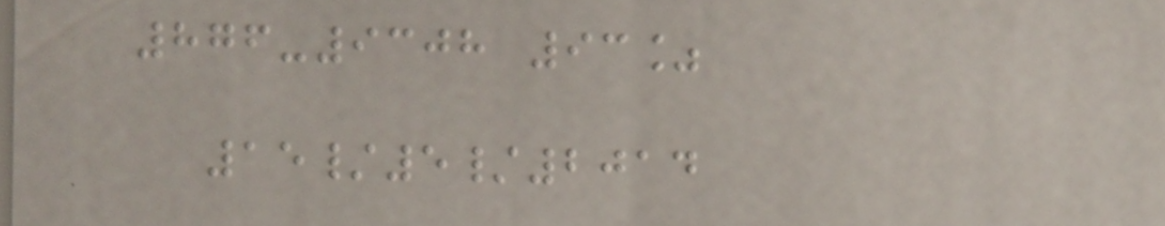876-9308 93%
15/5/2014
